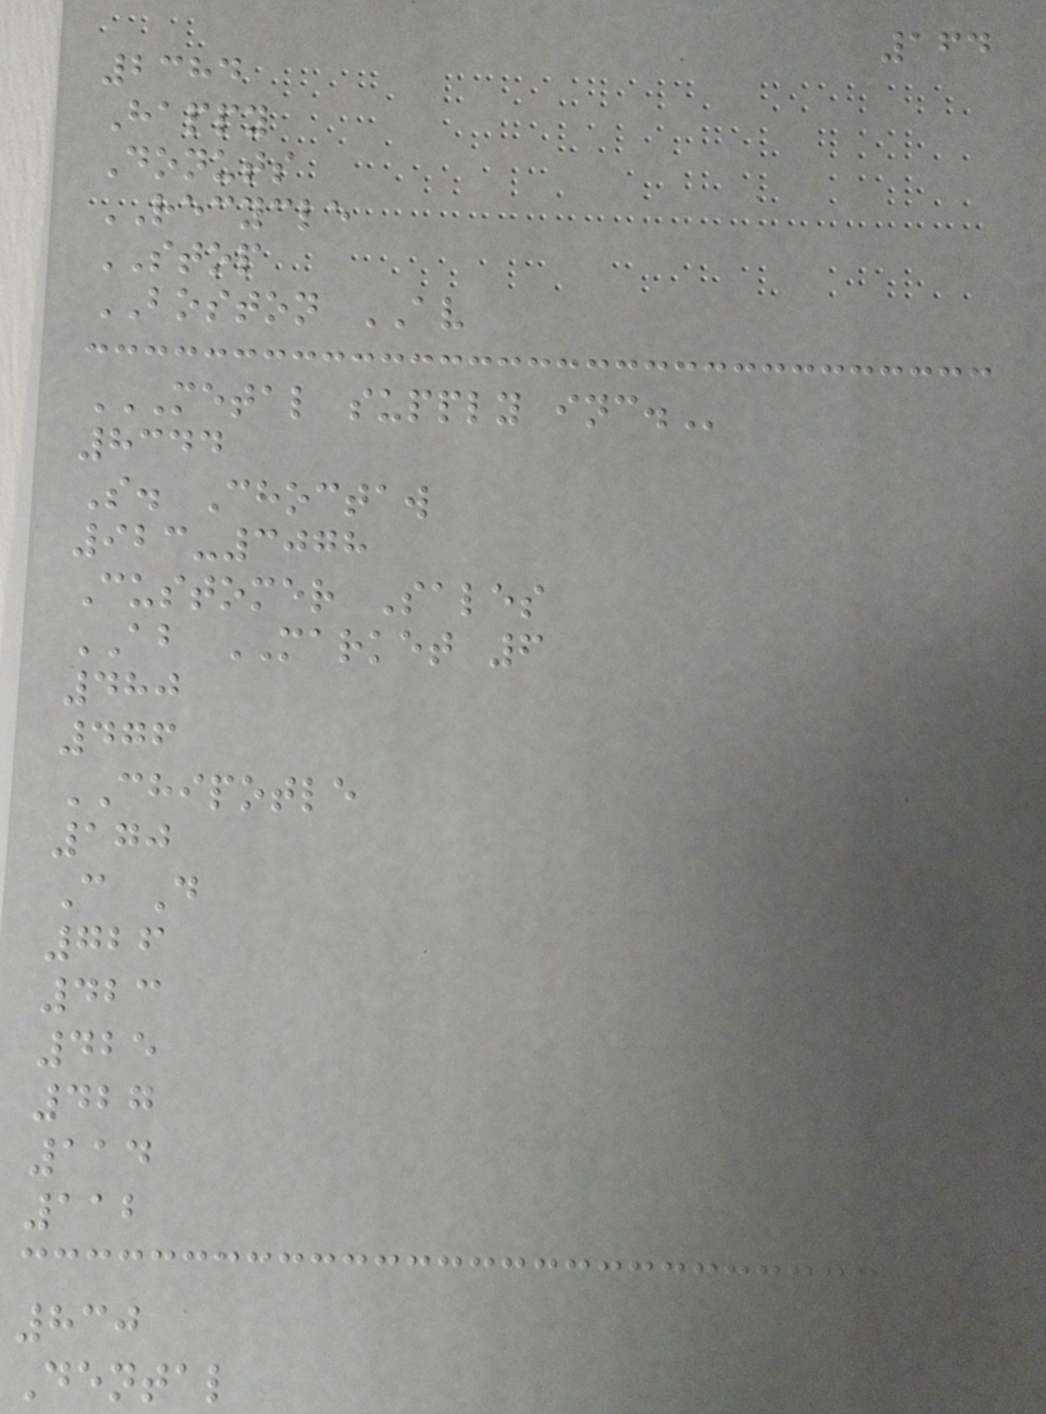164
2384
Happy
Donuts
RECYCLE
STOP
BOSTON AV
METAL SUPPLY INC.
8344
S. Choctaw
923-3078
Customer Sales
AB MARKET 6
480
476
CHIPOTLE
170
C D
726
423
425
427
114
112
830
Dental
